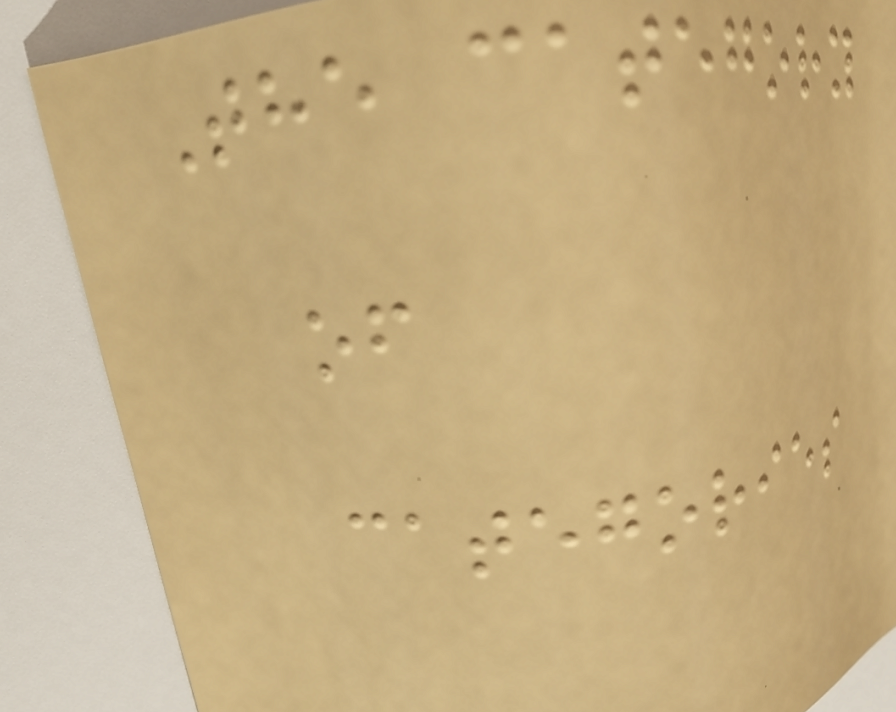The category
of
categories
